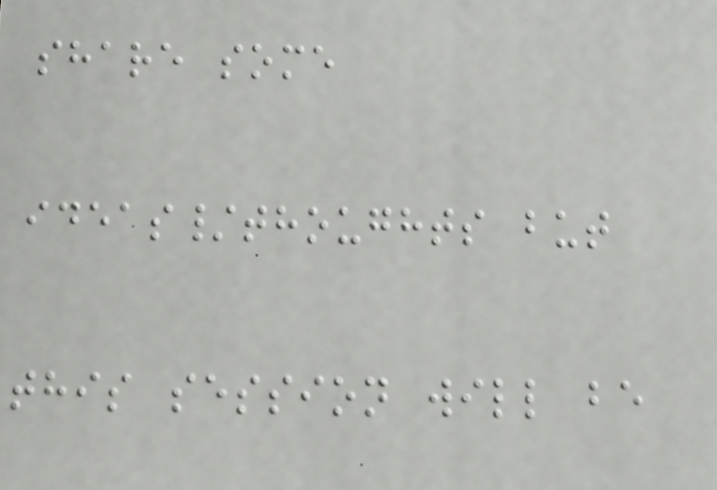share some
ideas/thoughts but
this session will be
